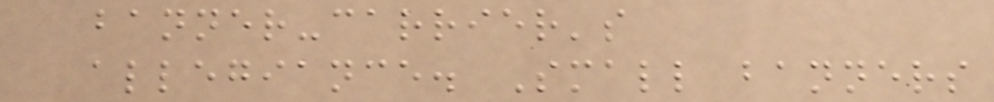banner-carrier's
allegiance. Small banners
